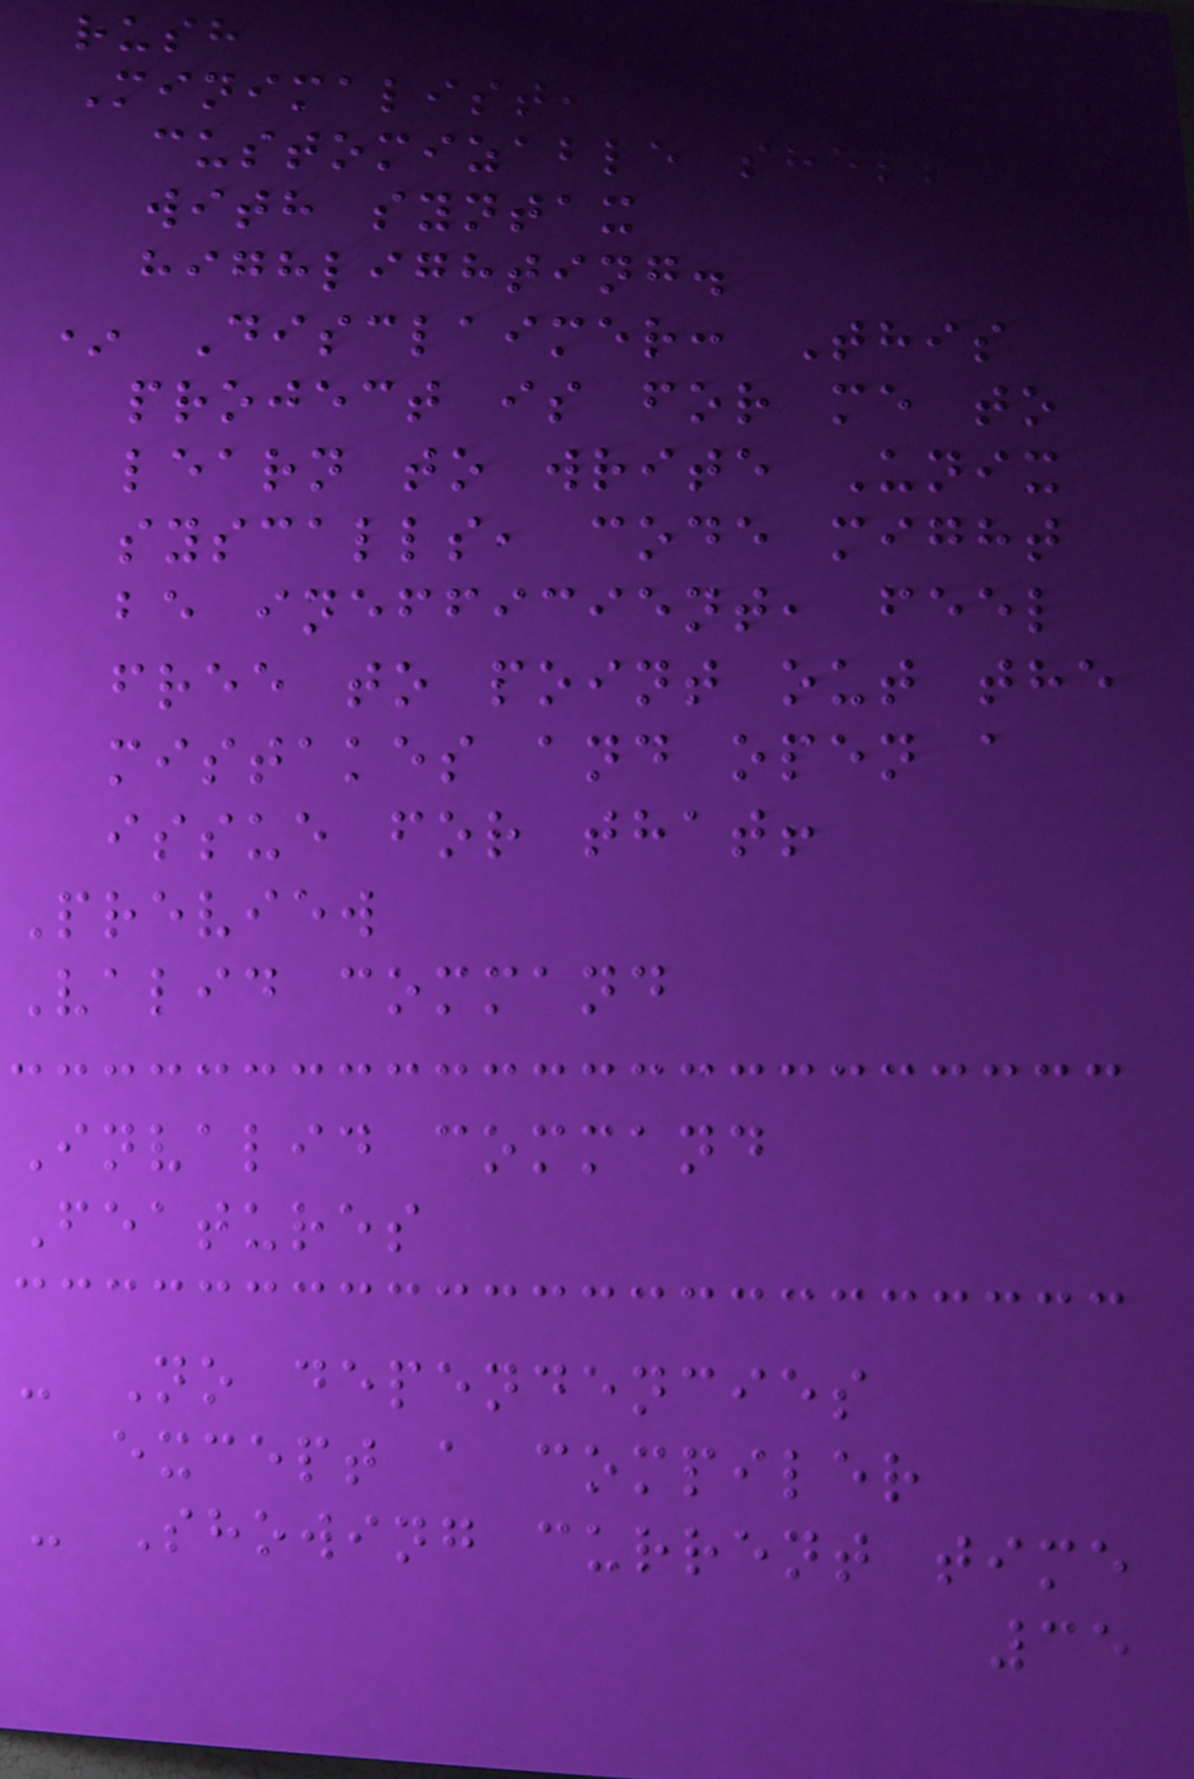rush
Minimalist,
customizable shell
with syntax
highlighting.
* Disclaimer: This
project is for me to
learn to write Unix
syscalls, code might
be inefficient, feel
free to point out the
mistakes and open a
issue for that!
Preview
Valid command
Invalid command
Features
- No dependencies
except a compiler
- Showing current time
35
